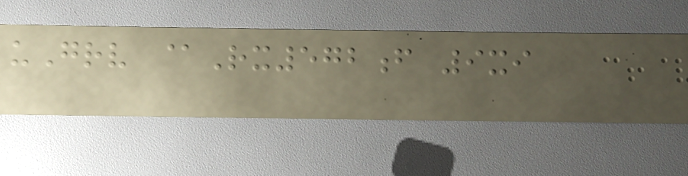uGrv @Rx572f 9xi
